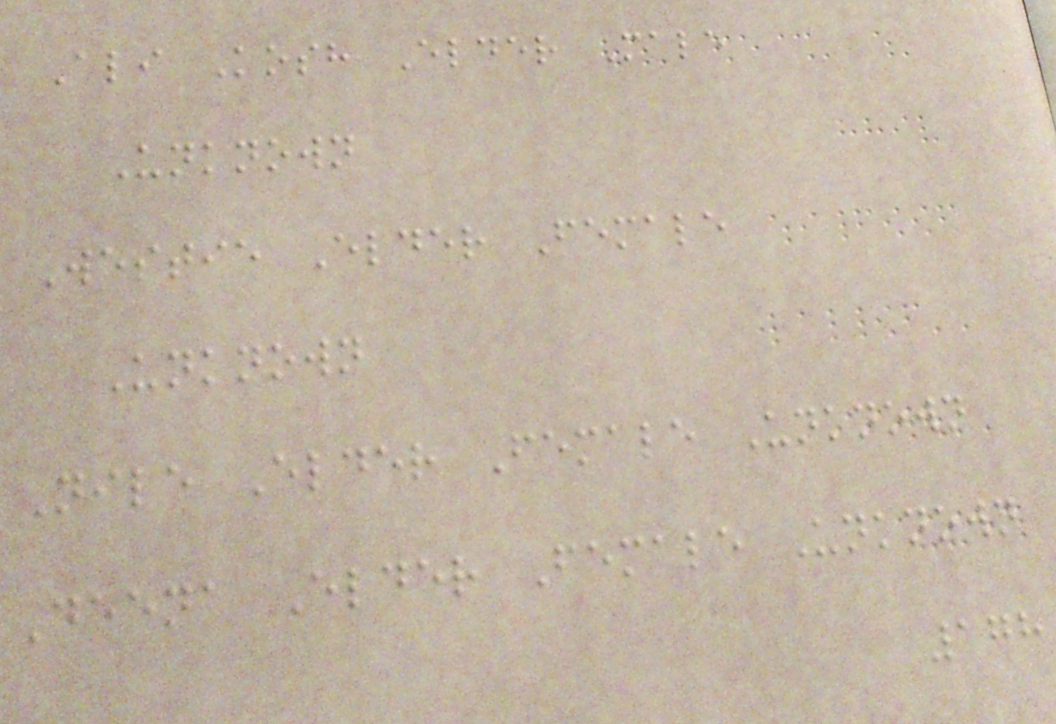Ali Kosh Elder Male
Unknown
Westie Elder Female
Unknown
Nile Elder Female Unknown
Deena Elder Female Unknown
178
